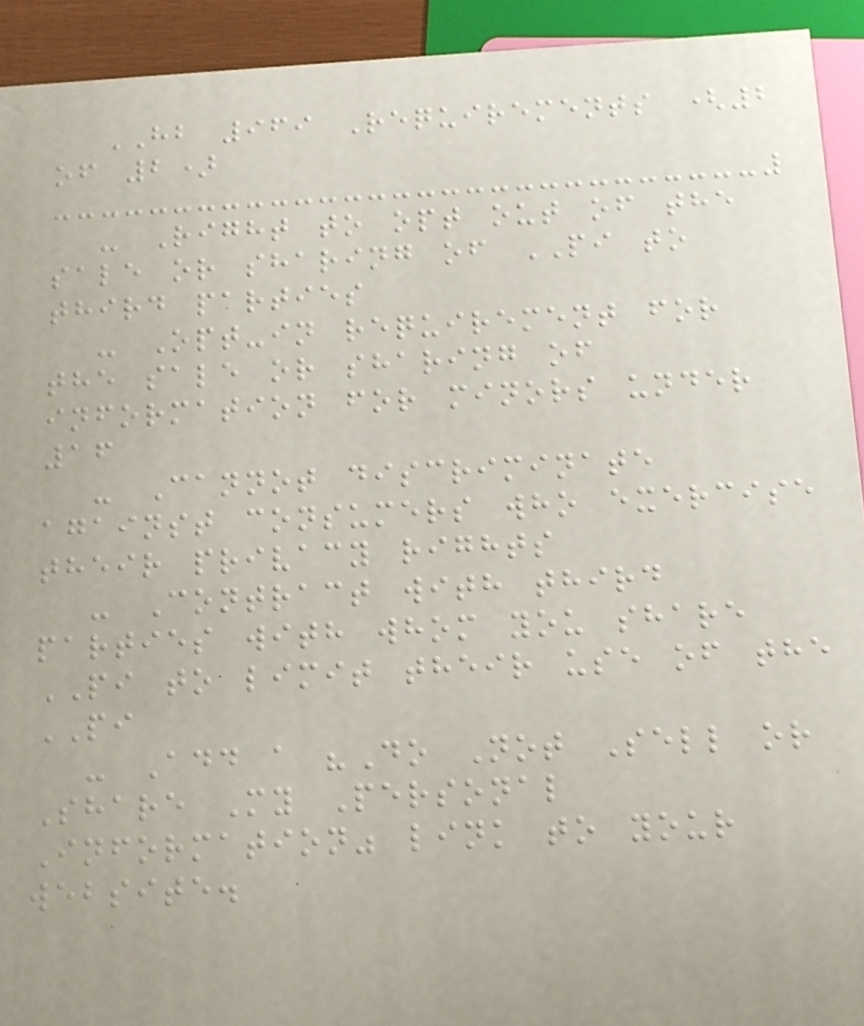HB 969 Requirements (2
of 2)
- Right to opt out of the
sale or sharing of PI to
third parties
- Opt-in requirement for
the sale or sharing of
information for minors under
16
- Cannot discriminate
against consumers who exercise
their privacy rights
- Contract with third
parties with whom you share
PI to limit their use of the
PI
- Add a "Do Not Sell or
Share My Personal
Information" link to your
website.
